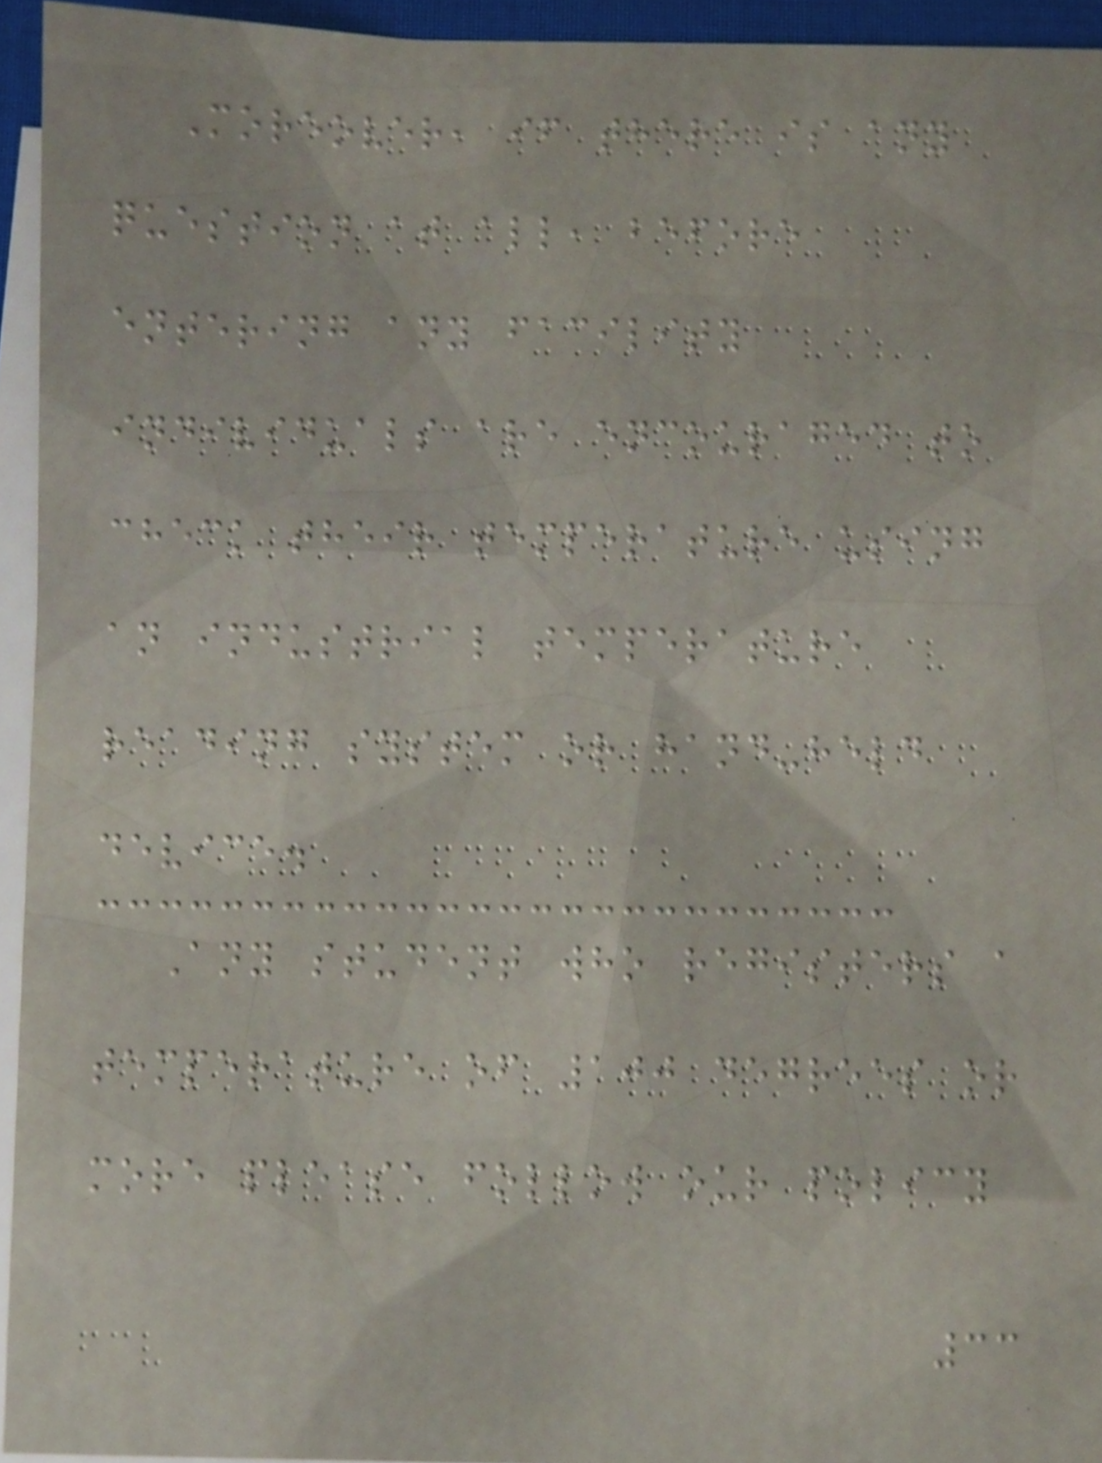Moreover, if there is any
question at all, before
entering any facility
individuals are encouraged to
check their temperature using
an industrial temperature
reading system or hand-held
device.
Any student who registers a
temperature of 100 degrees or
more please follow our policy
33
